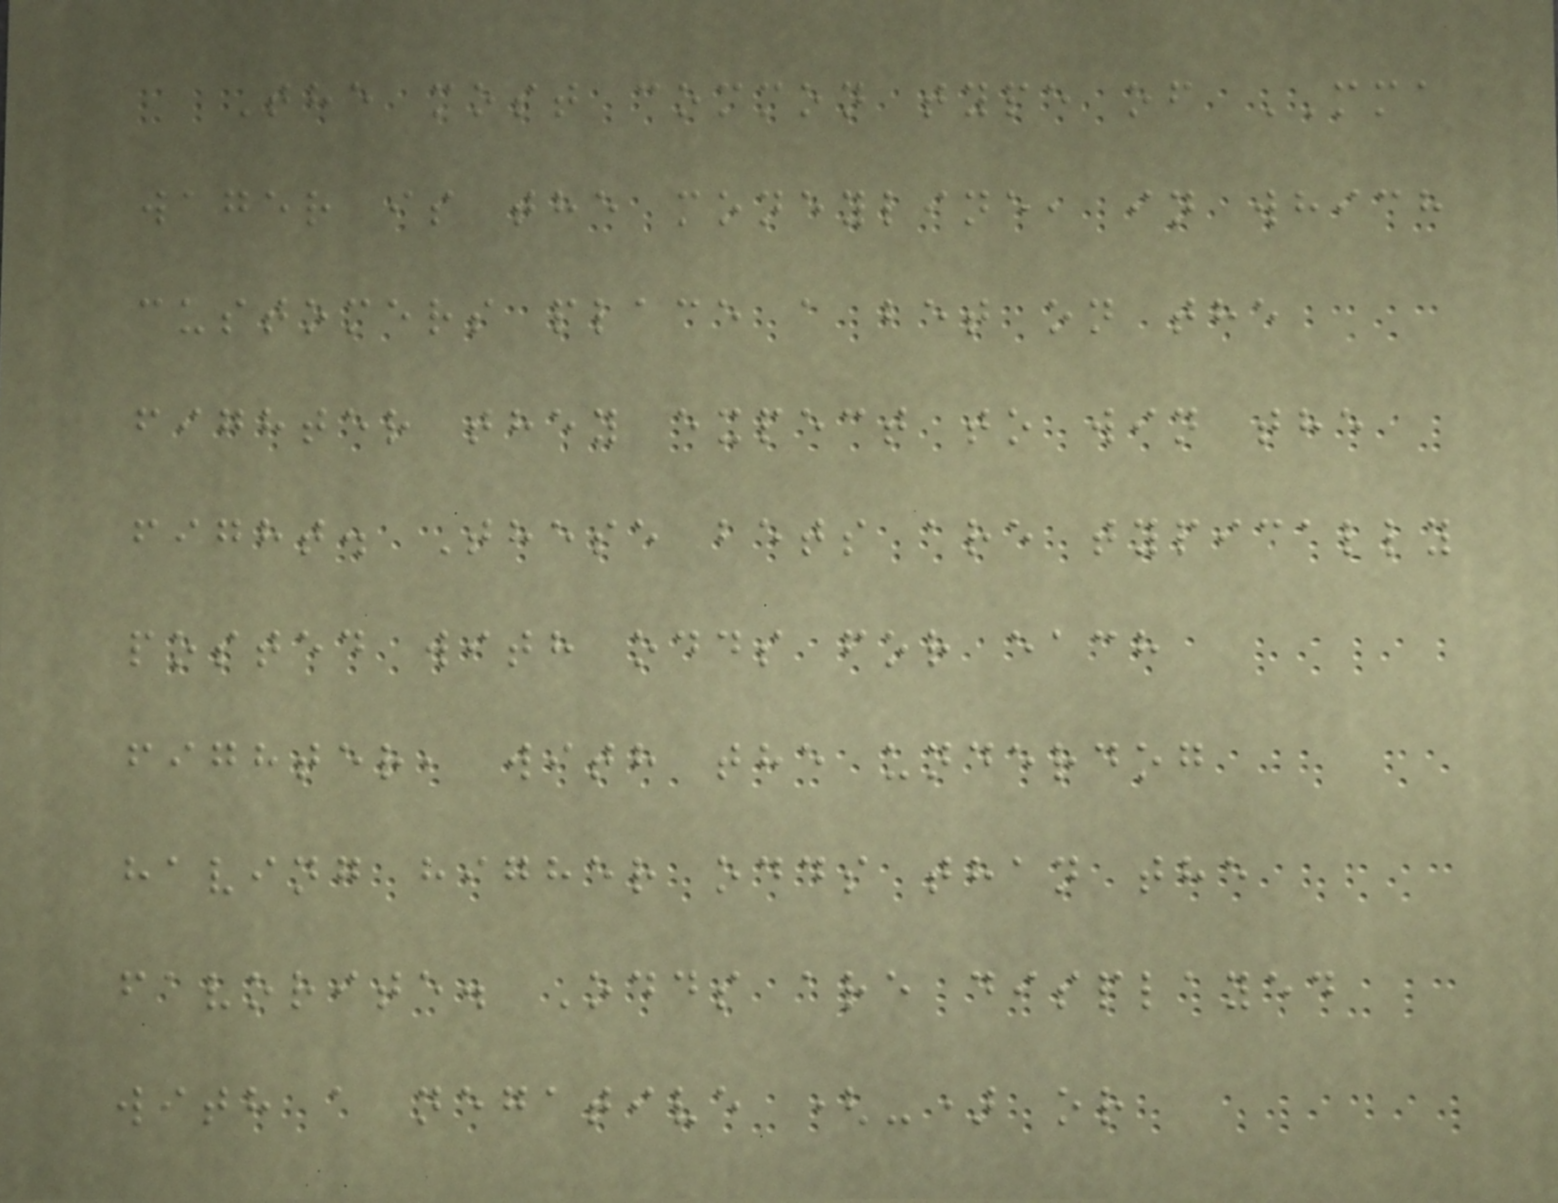The most common type of MMA
wager is the moneyline, in which
customers place a bet on the
fighter they expect to win the
fight. These bets are typically
posted with odds for each
fighter, with the underdog
having higher odds than the
favorite. Odds are displayed
with a negative (-) or
